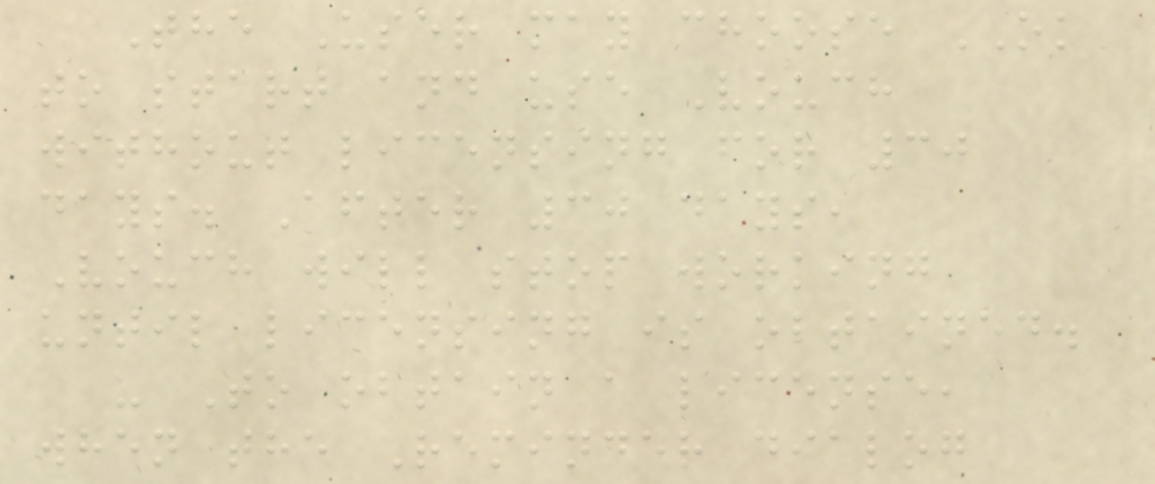The User may choose OK
to start and use Vouch
without licensing for 30
days. After 30 days,
Vouch will stop working
until licensing is obtained.
- To obtain a license,
when the Reminder dialog
